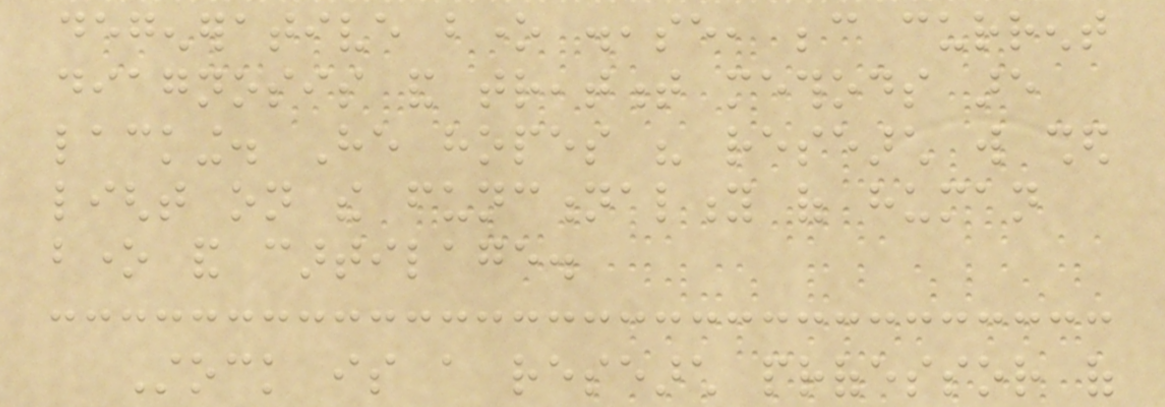degenerative bone disease, because current
diagnosis and treatment methods are
lacking. He hopes his research will shed
light on the functionality of human
bone and cartilage.
Stock is a research professor of
